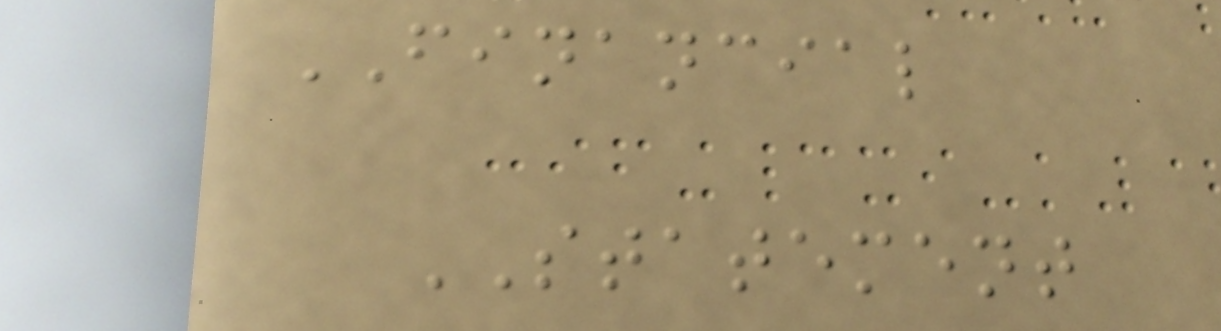FINANCIAL
STATEMENT
